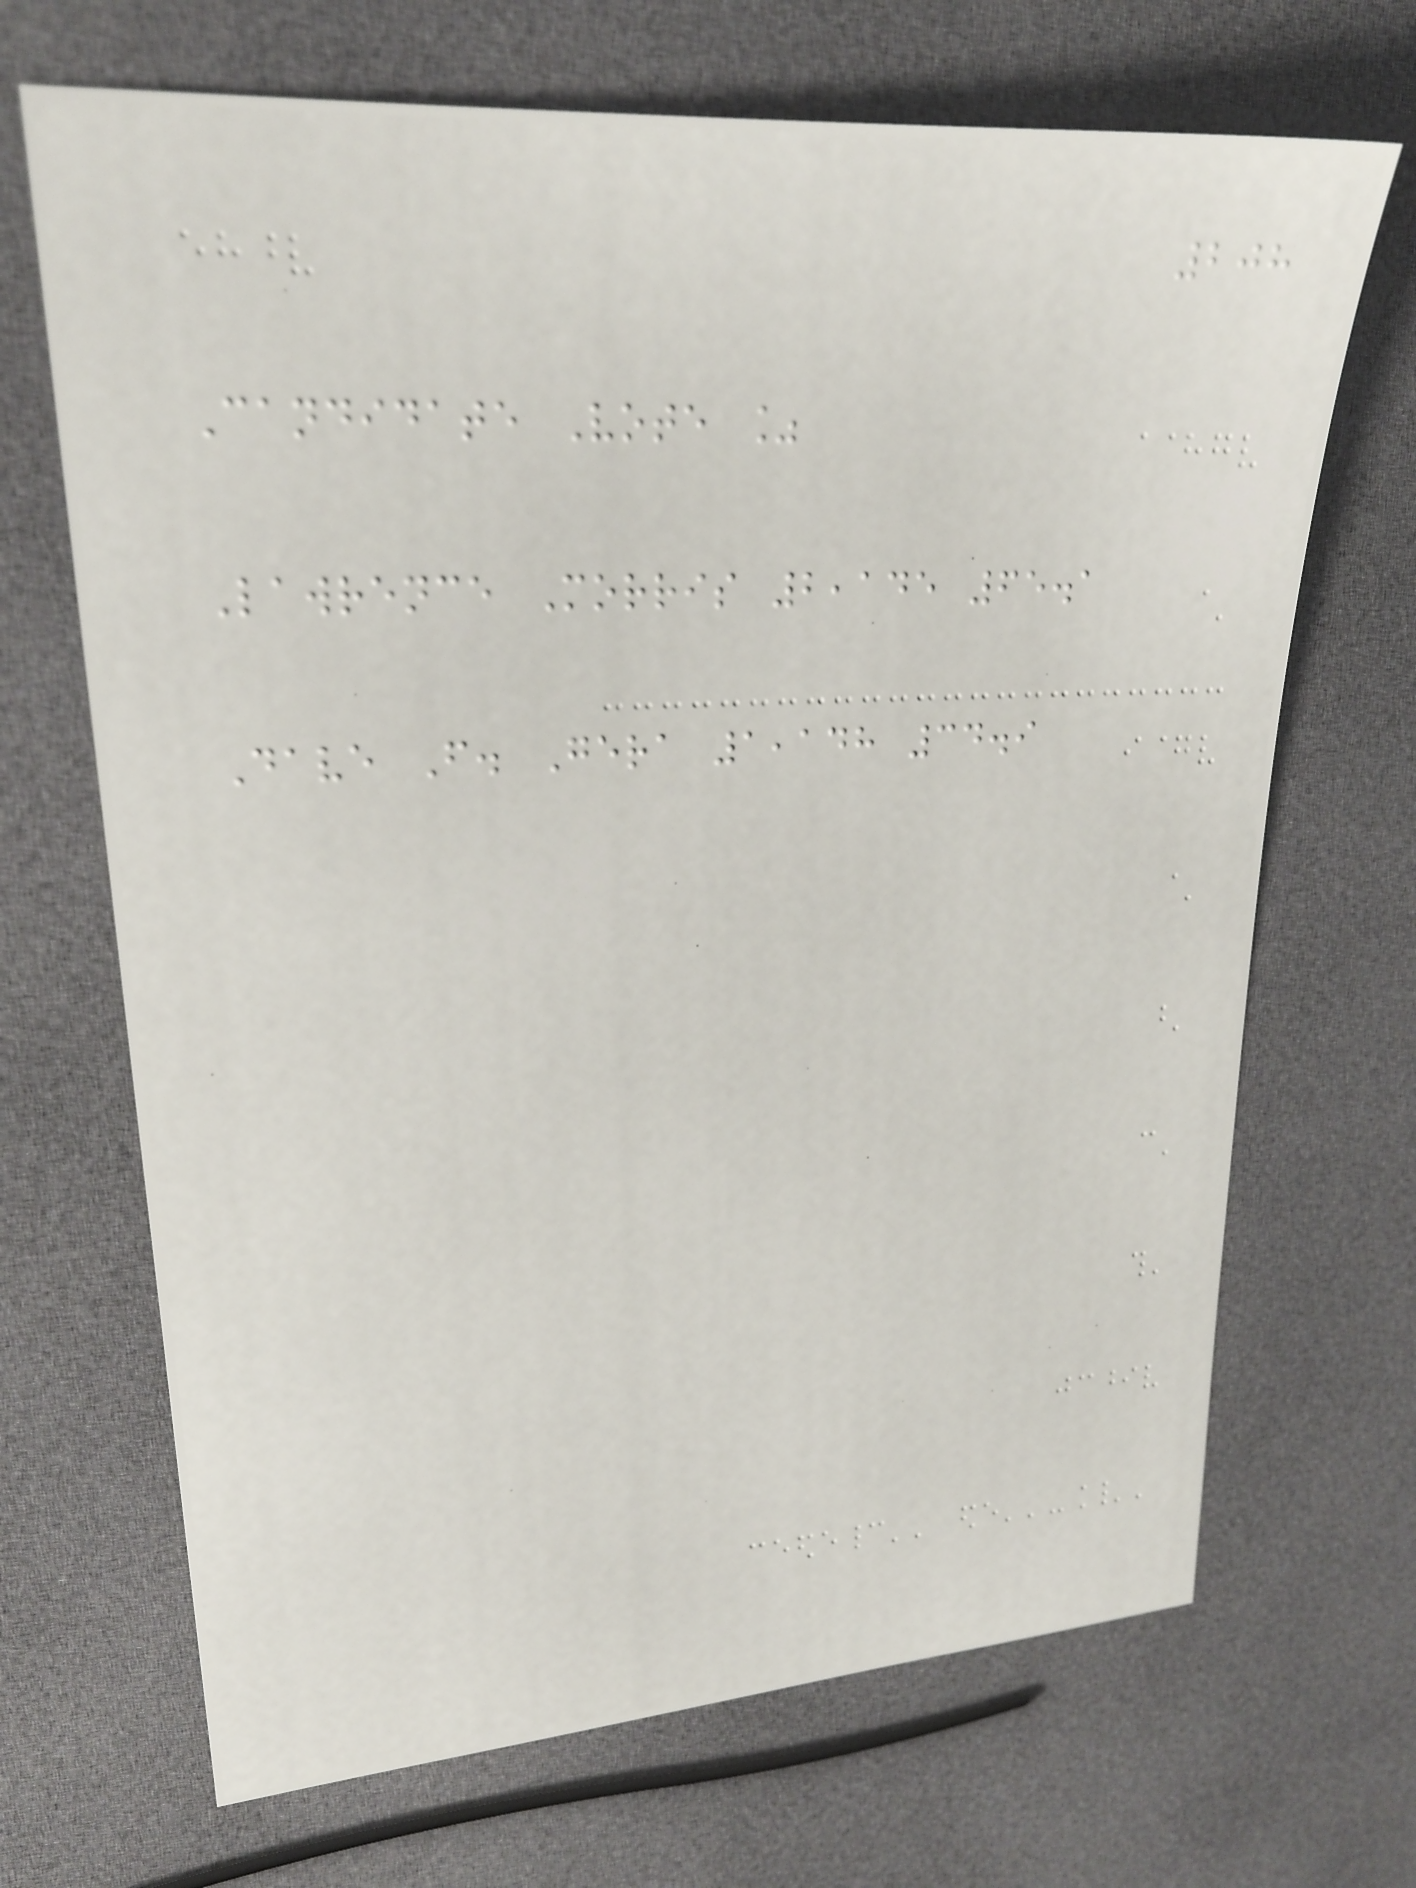208
Candidate Vote %
Lawrence Morris 2,145 65.1
Dave F. Gera 1,148 34.9
